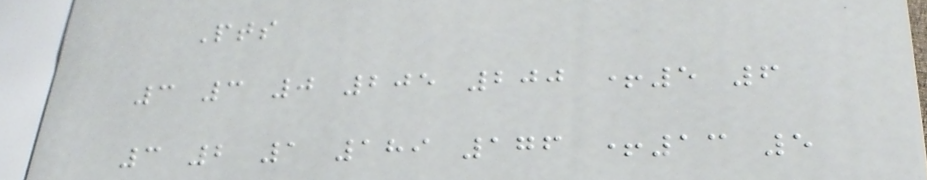Pts
3 3 0 205 200 +5 6
3 2 1 189 176 +13 5
